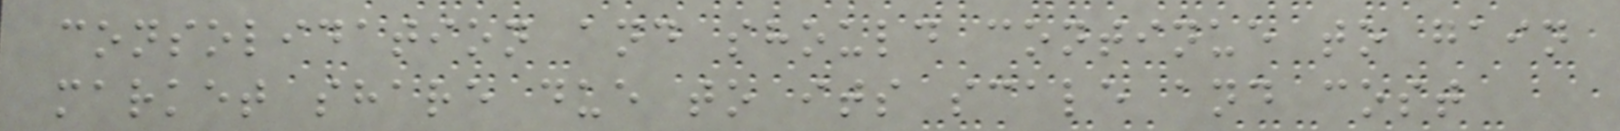consolidation and should continue to gain
market share due to its scale and cost
